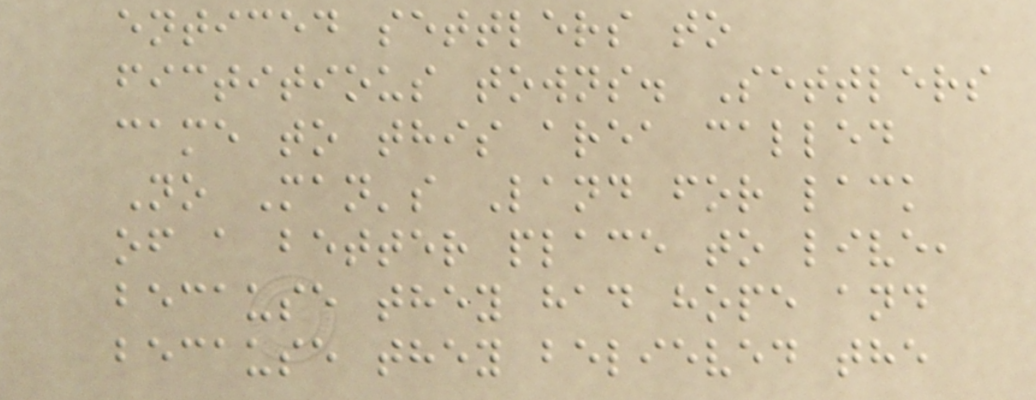enticed settlers to
fictitious towns. Settlers
came to this area called
No Man's Land for lack
of a better place to live,
because they had hope and
because they believed the
